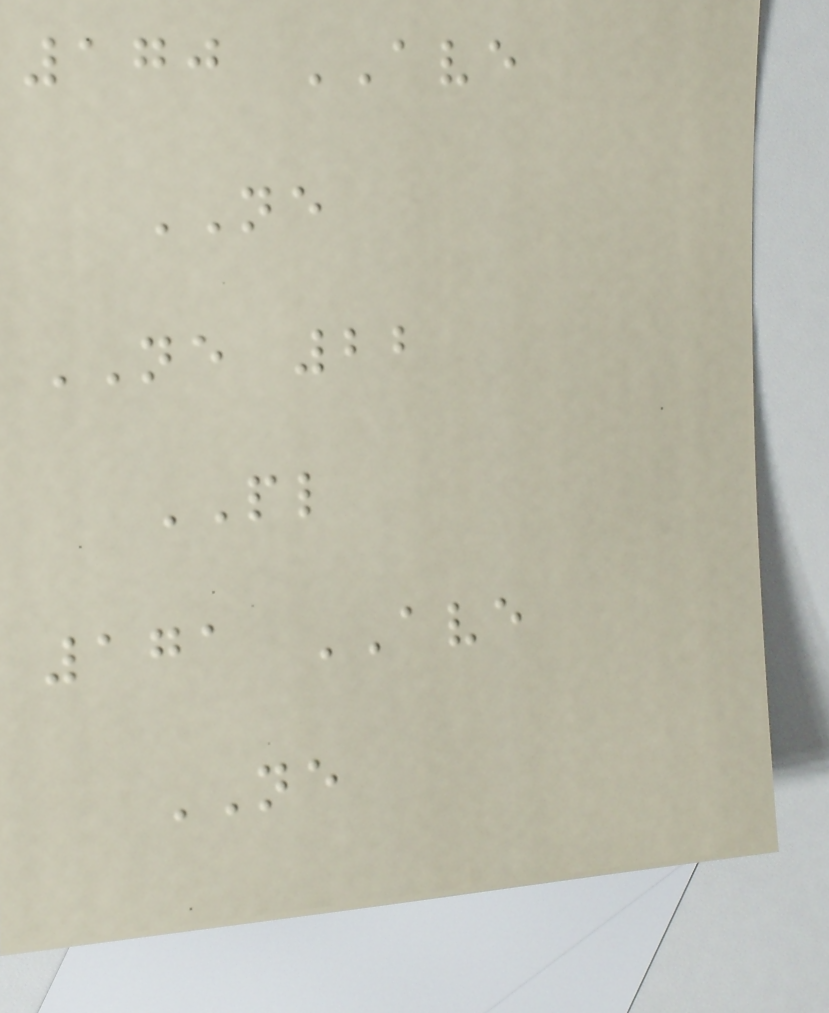170 AVE
NE
NE 22
PL
171 AVE
NE
